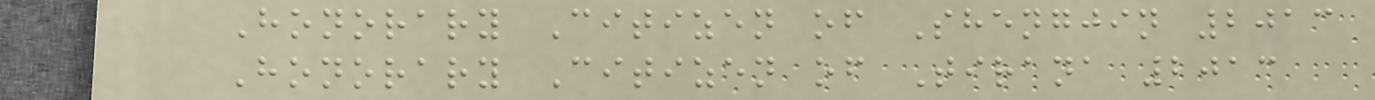Honorary Citizen of Shengjin 2013
Honorary Citizen of Tirana 2013
